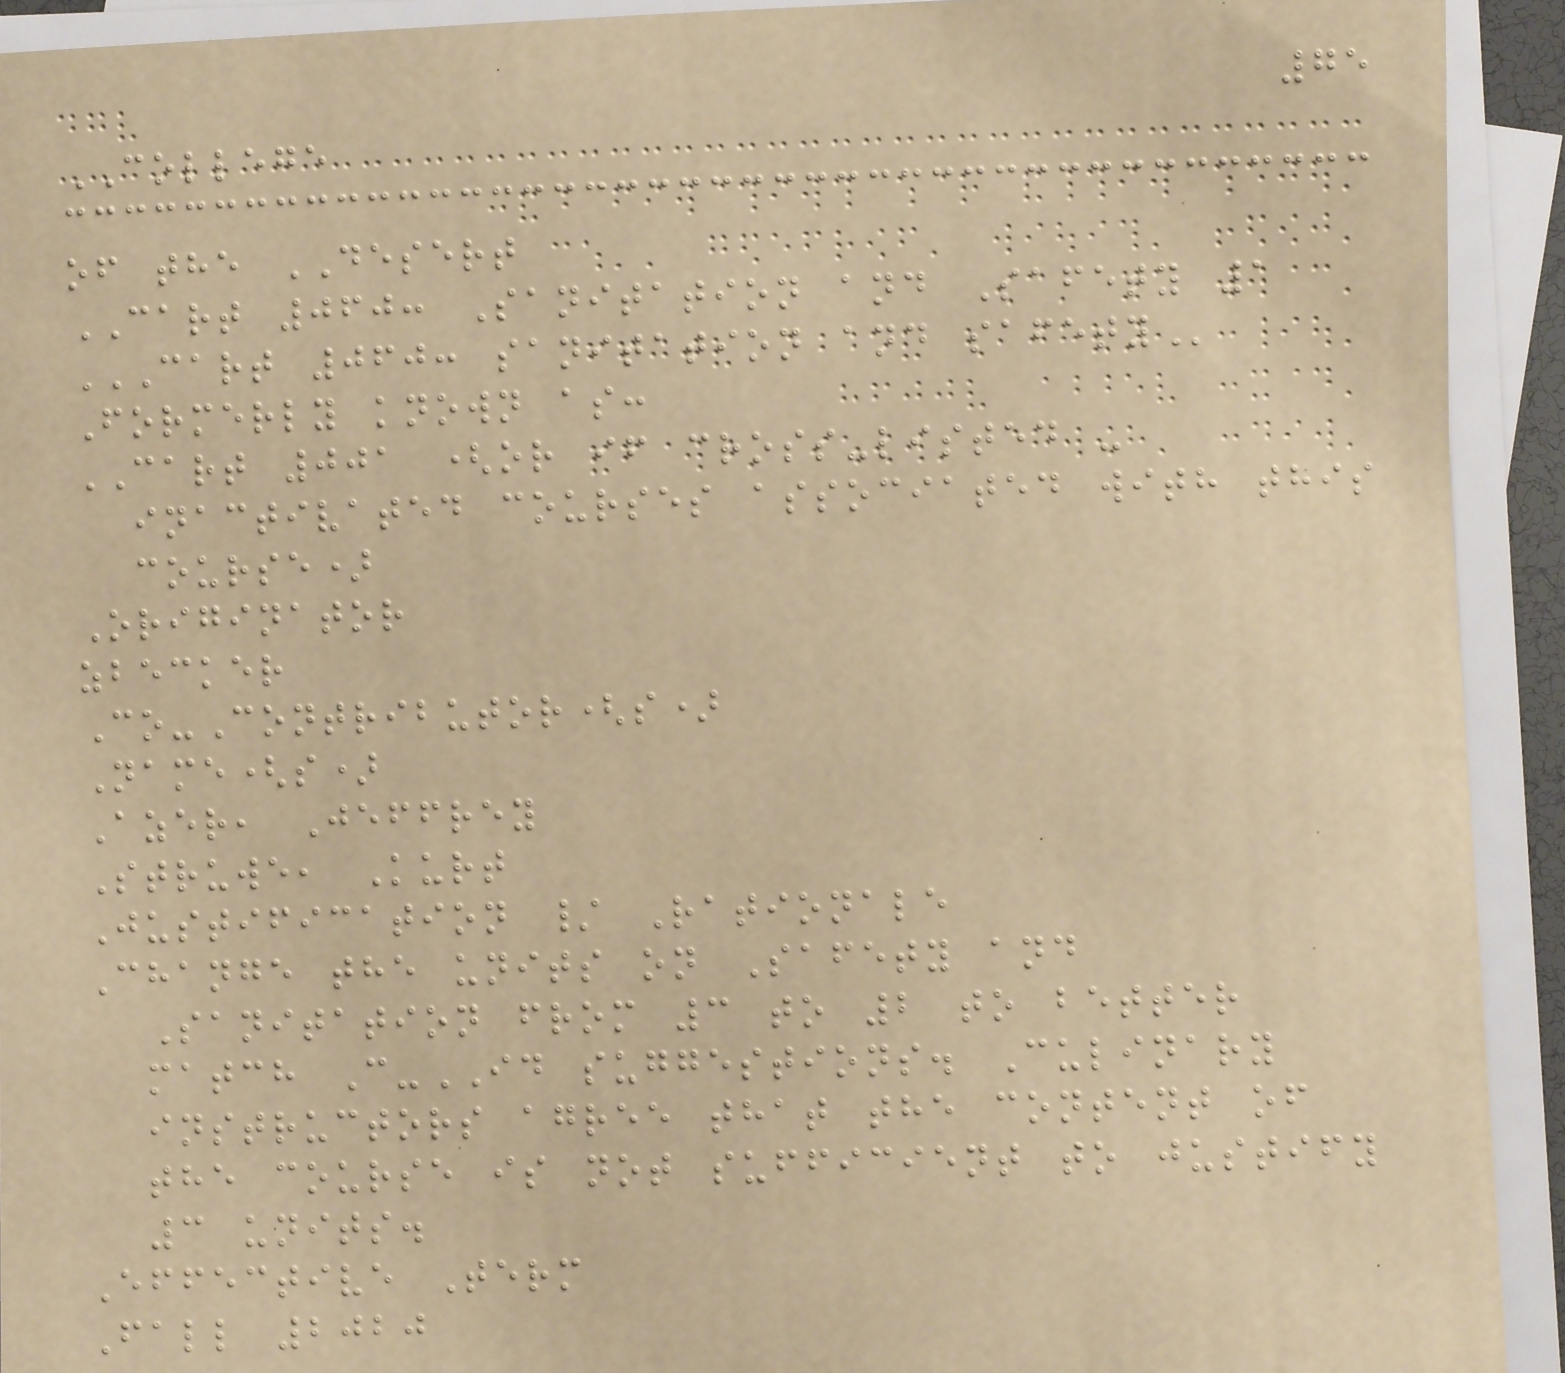75
COLLEGE
of the DESERT
CART 060: Sanitation and Safety 1
CART 060: SANITATION AND SAFETY
Formerly known as:
CART 001 (or if cross-listed -
inactivated courses associated with this
course)
Originator
zbecker
Co-Contributor(s)
Name(s)
Azer, Jeffrey
Struwe, Kurt
Justification / Rationale
Change the units on Safety and
Sanitation from 3 to 2 to better
match C-ID suggestions. Culinary
instructors agree that the content of
the course is not sufficient to justify
3 units.
Effective Term
Fall 2020
